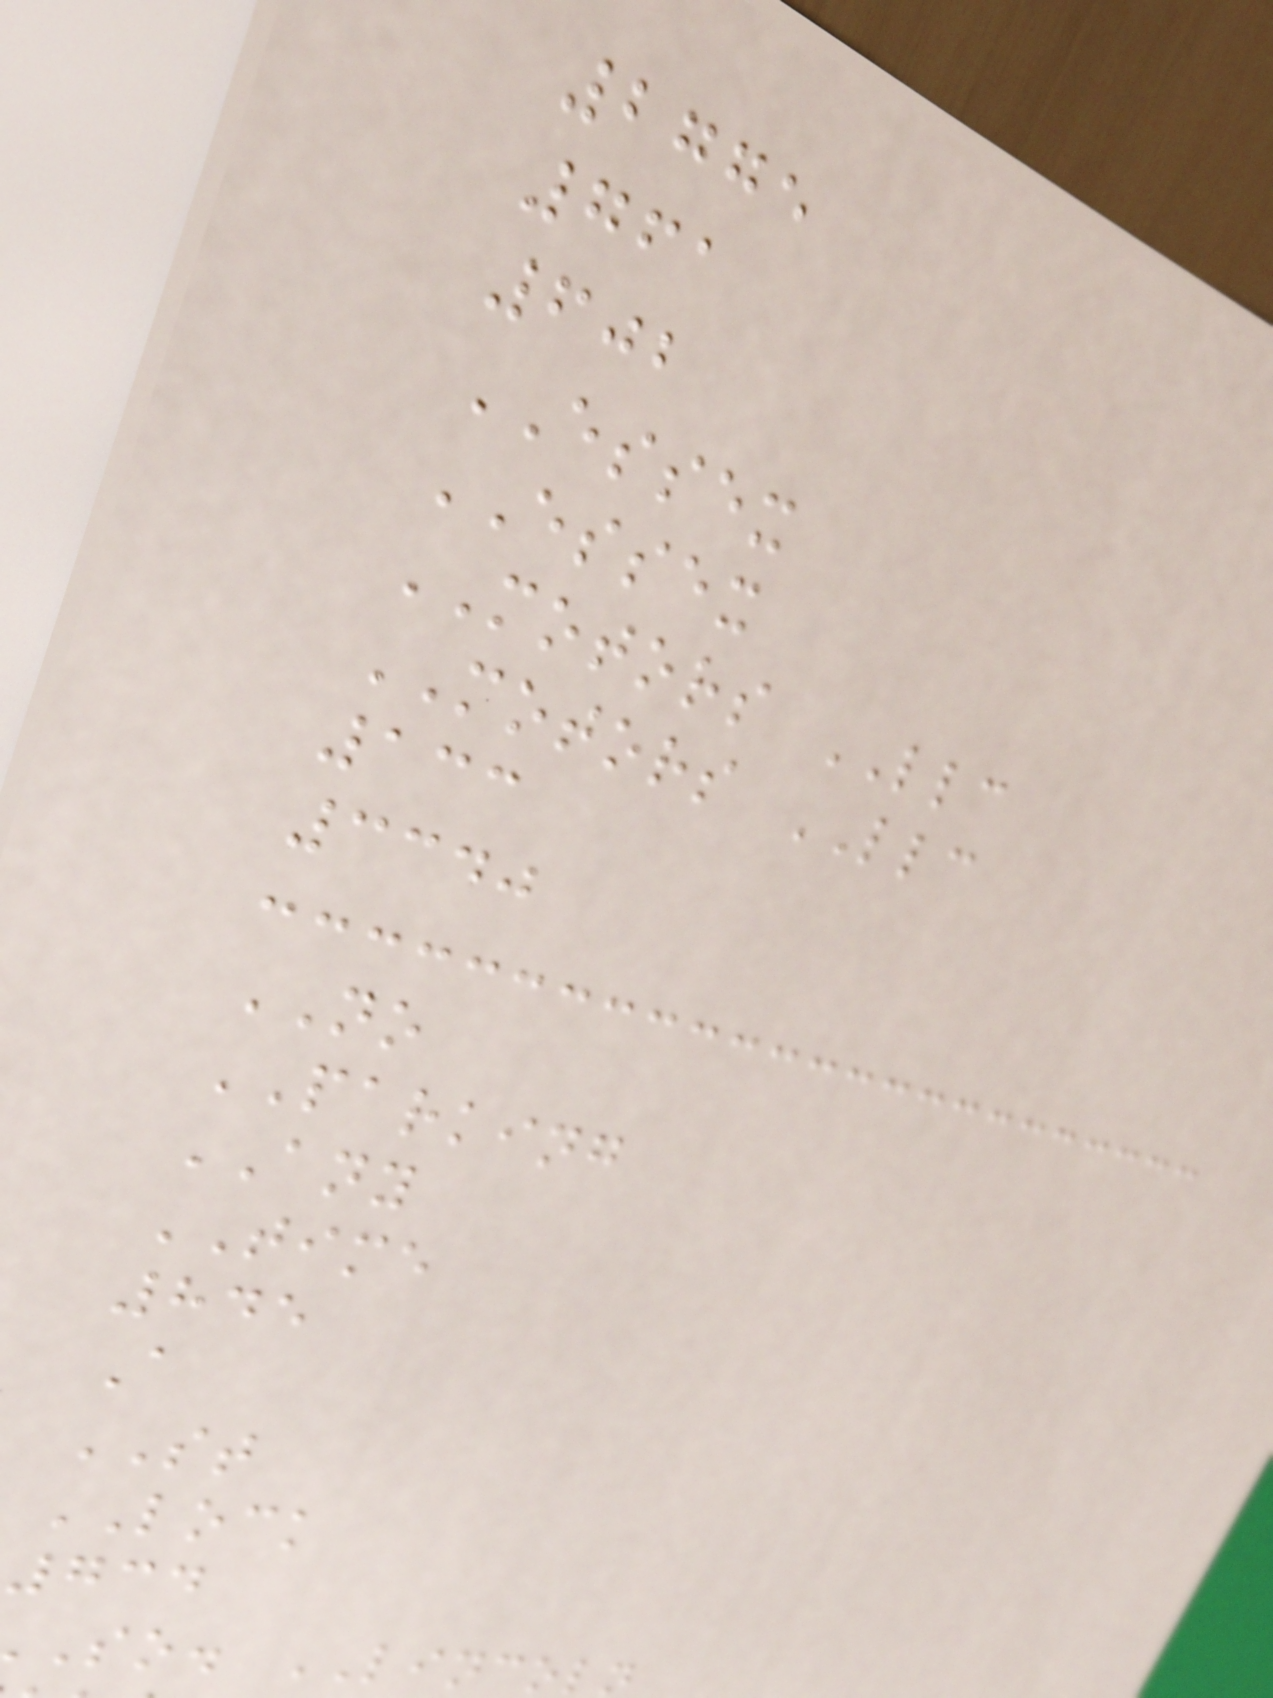2775
761
602
ESSEX
ESSEX
MOTORS LLC
MOTORS LLC
133
3340
NO
PARKING
ANY
TIME
845
A
ST
LOCK
734
so. LINCOL
